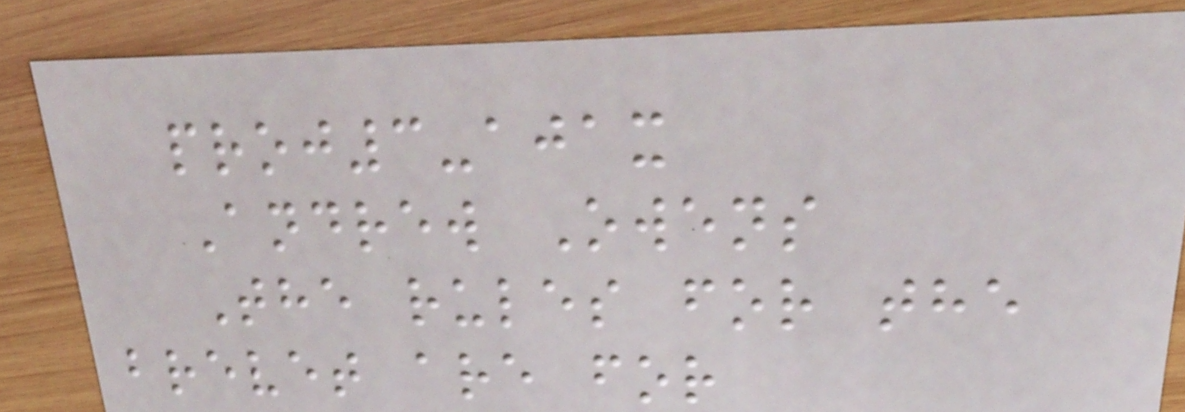proj3-ajax
Andrew Owens
The rules for the
brevet are for
